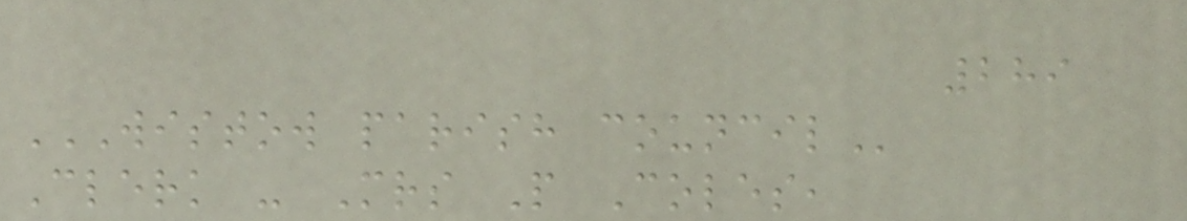289
WISTOW PARISH COUNCIL
Clerk - Mrs P Coles,
